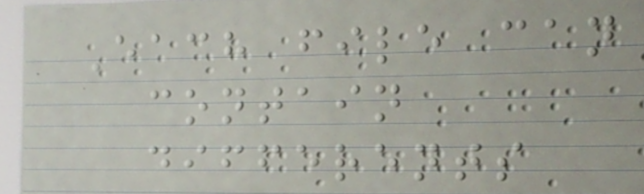Each file can
contain
differents
